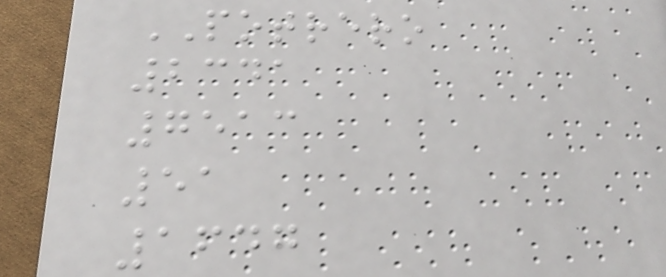POTRERO
2341
7513
51
1647
